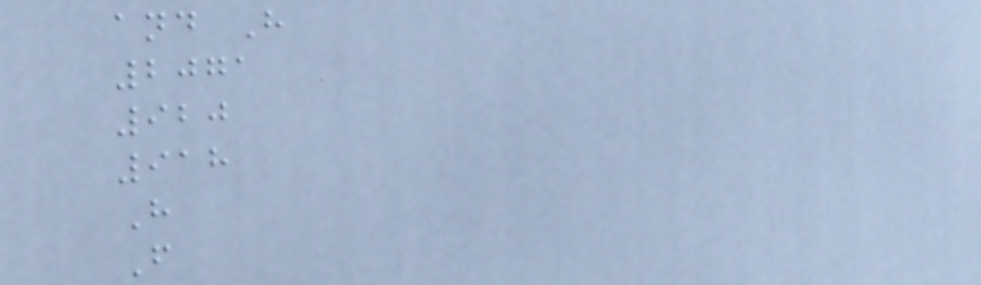and H
2071
920
918
H
F
